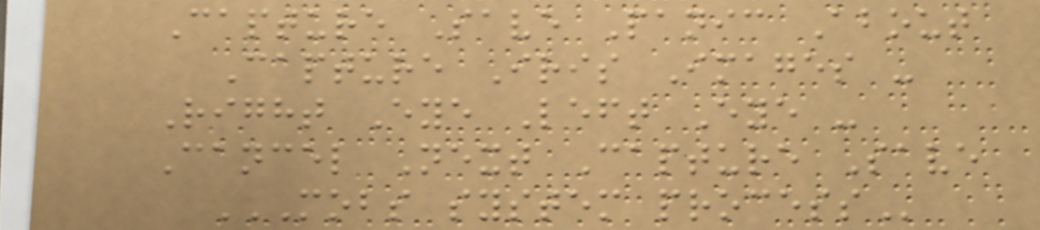Capture Save Panic About
Capture Iris Images -
Right Eye Left Eye -
Cancel Next Capture Save
MOBS SYSTEM PROCESS
